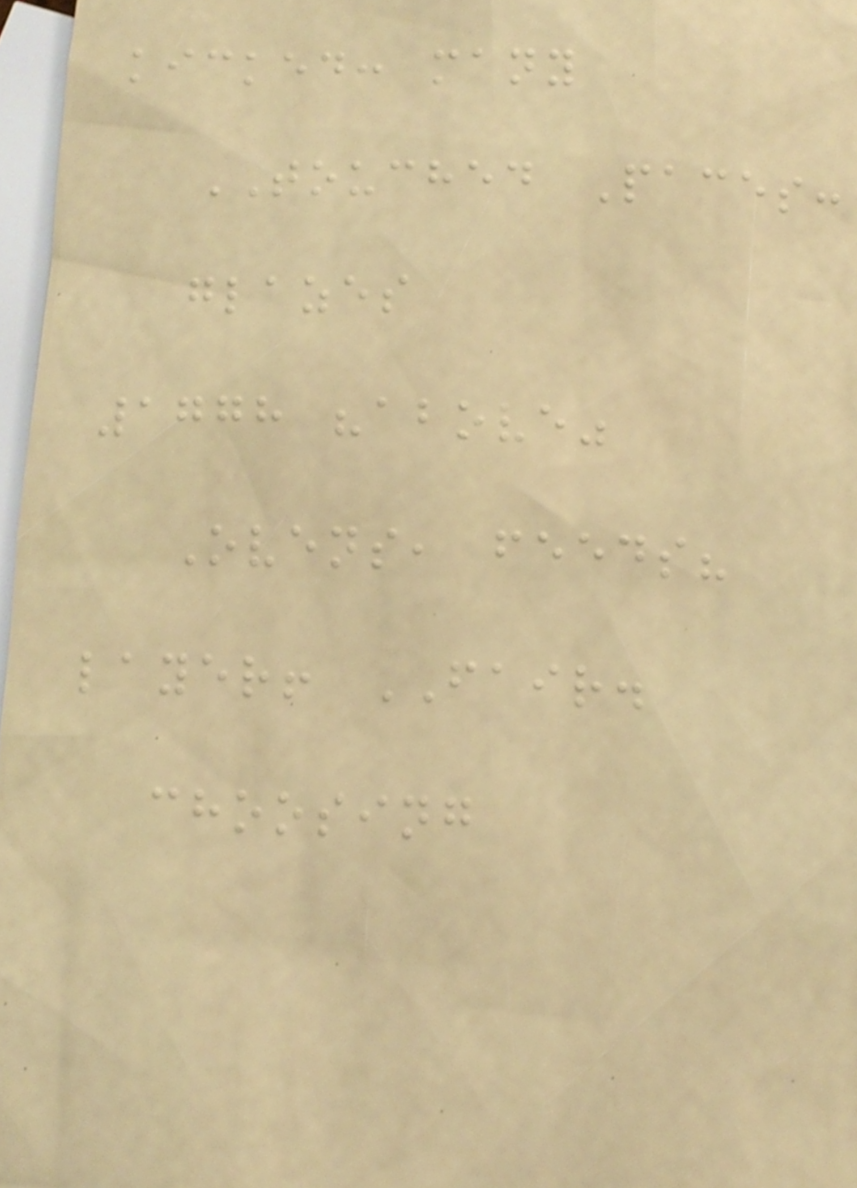kicked: many
TOUCHED Paces:
glazes
1778 "above"
Ovens, feeds?
layer! FAIR.
choosing
